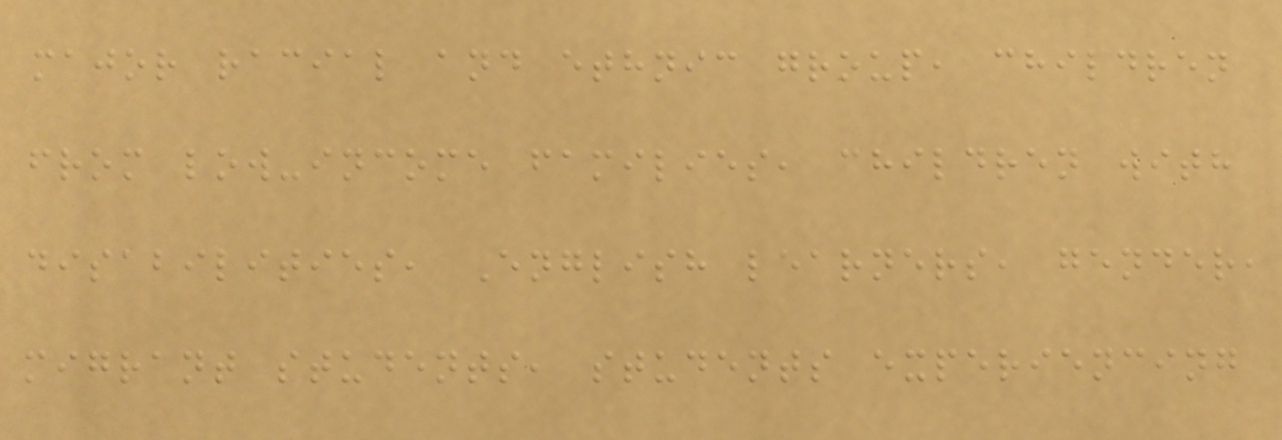major racial and ethnic group, children
from low-income families, children with
disabilities, English learners, gender,
migrant students, students experiencing
